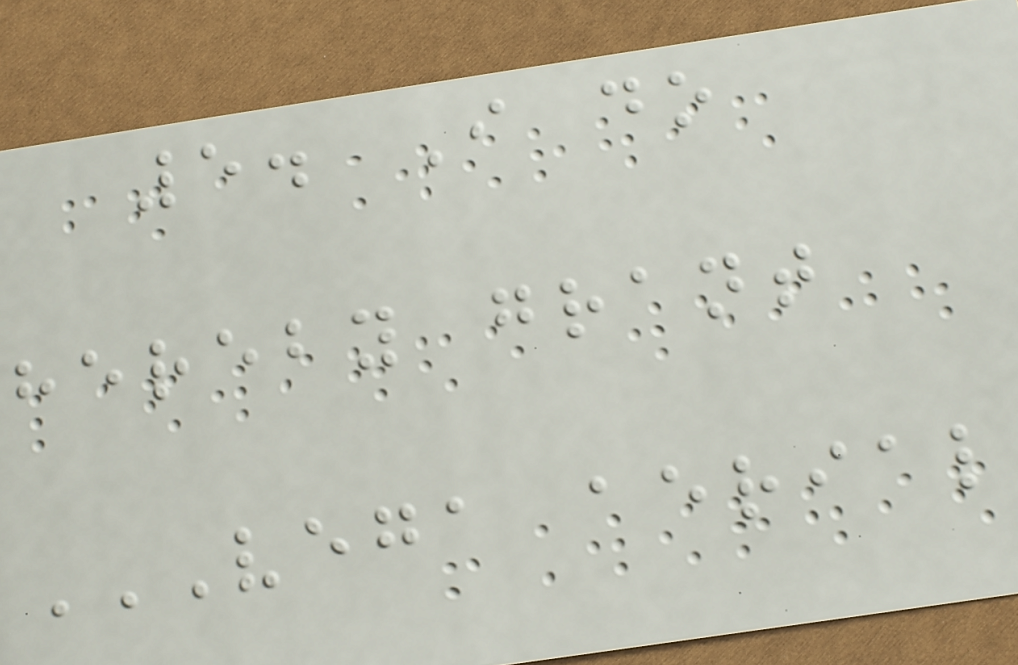5. I do
hereby grant
VEGA AERIAL
